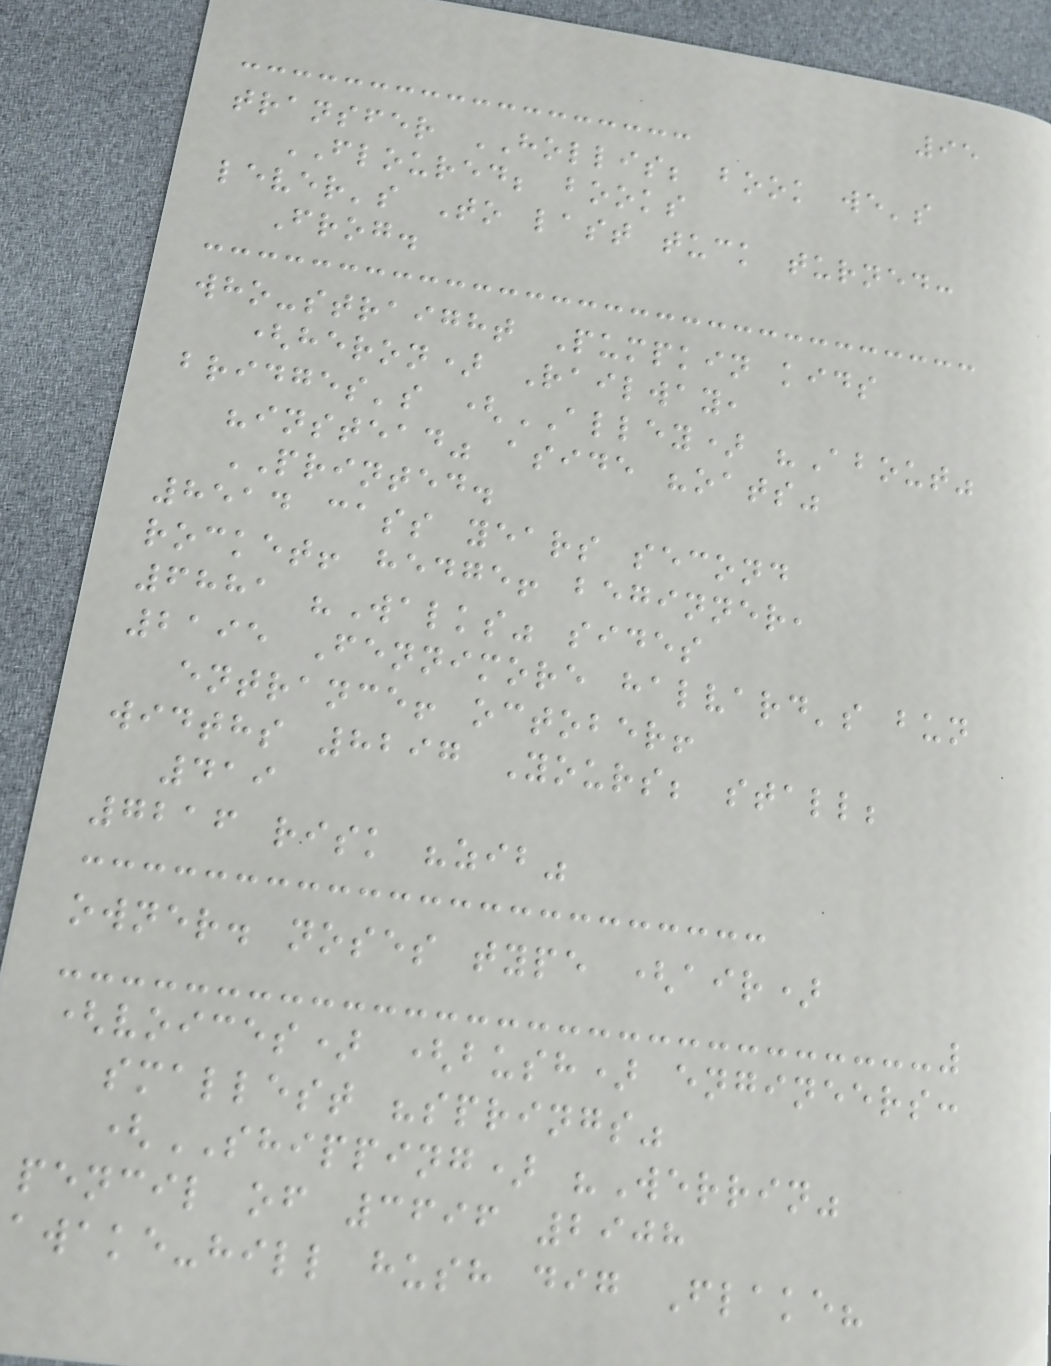95
transfer HOLLIS; book we's
FLOURED; books
lever's To last tuck turned:
Frog.
who-straight Pumpkin kids
(heron) Railway,
bridges's (ALLEY) "About"
"instead" aside "oats"
PRINTED.
8514 cass years second
rocket! hedge! beginner,
6881 "Walks" sides
2195 Fennimore halvard's bun
entrance! october!
widths 8297 Yours; stall;
419
7216 risk "zib"
owner. noses type (air)
(voices) (bush) engineers:
smallest "springs"
(SHIPPING) "Werrin"
pencil of 3696 2908
awake-hill hush dig Flake?
